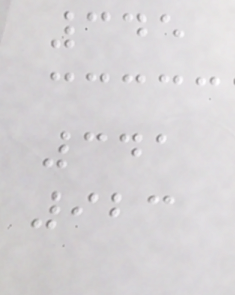345
341
923
